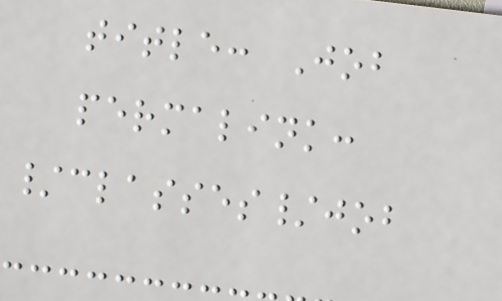title: Job
permalink:
/classes/job
